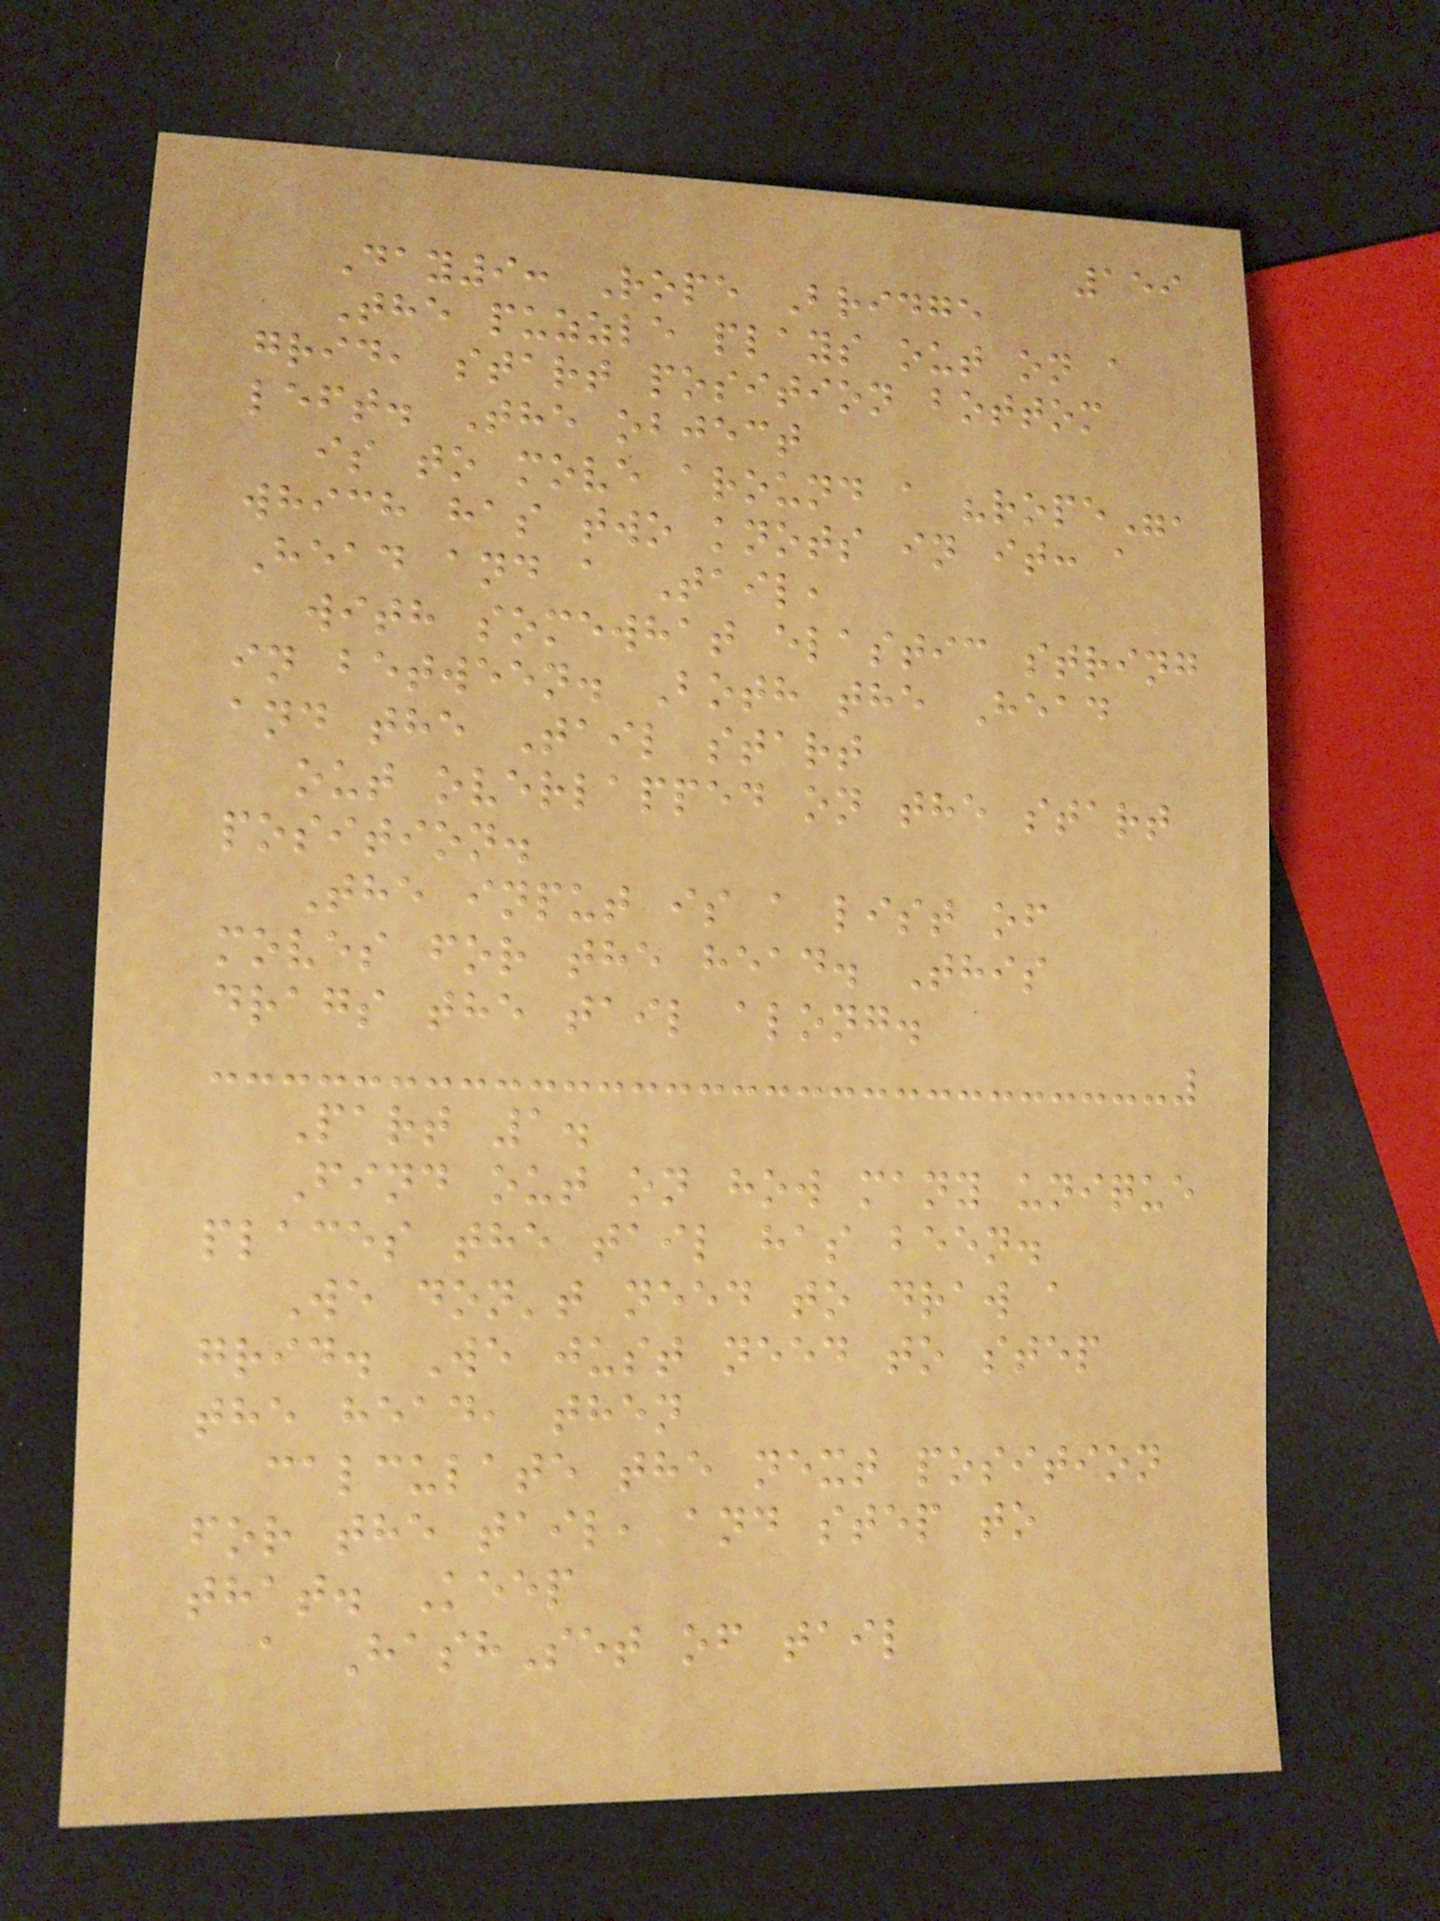159
Day9: Rope Bridge
The puzzle plays out on a
grid, start position bottom
left. The object
is to move around a "rope",
which has two knots in it: a
Head and a Tail,
with somewhat elastic string
in between. Both the Head
and the Tail start
out overlapped on the start
position.
The input is a list of
moves for the head. This
drags the tail along.
Part 1.
Find out on how many unique
places the tail has been.
We don't need to draw a
grid. We just need to step
the head, then
calculate the next position
for the tail, and step to
that. Keep
a HashSet of tail
